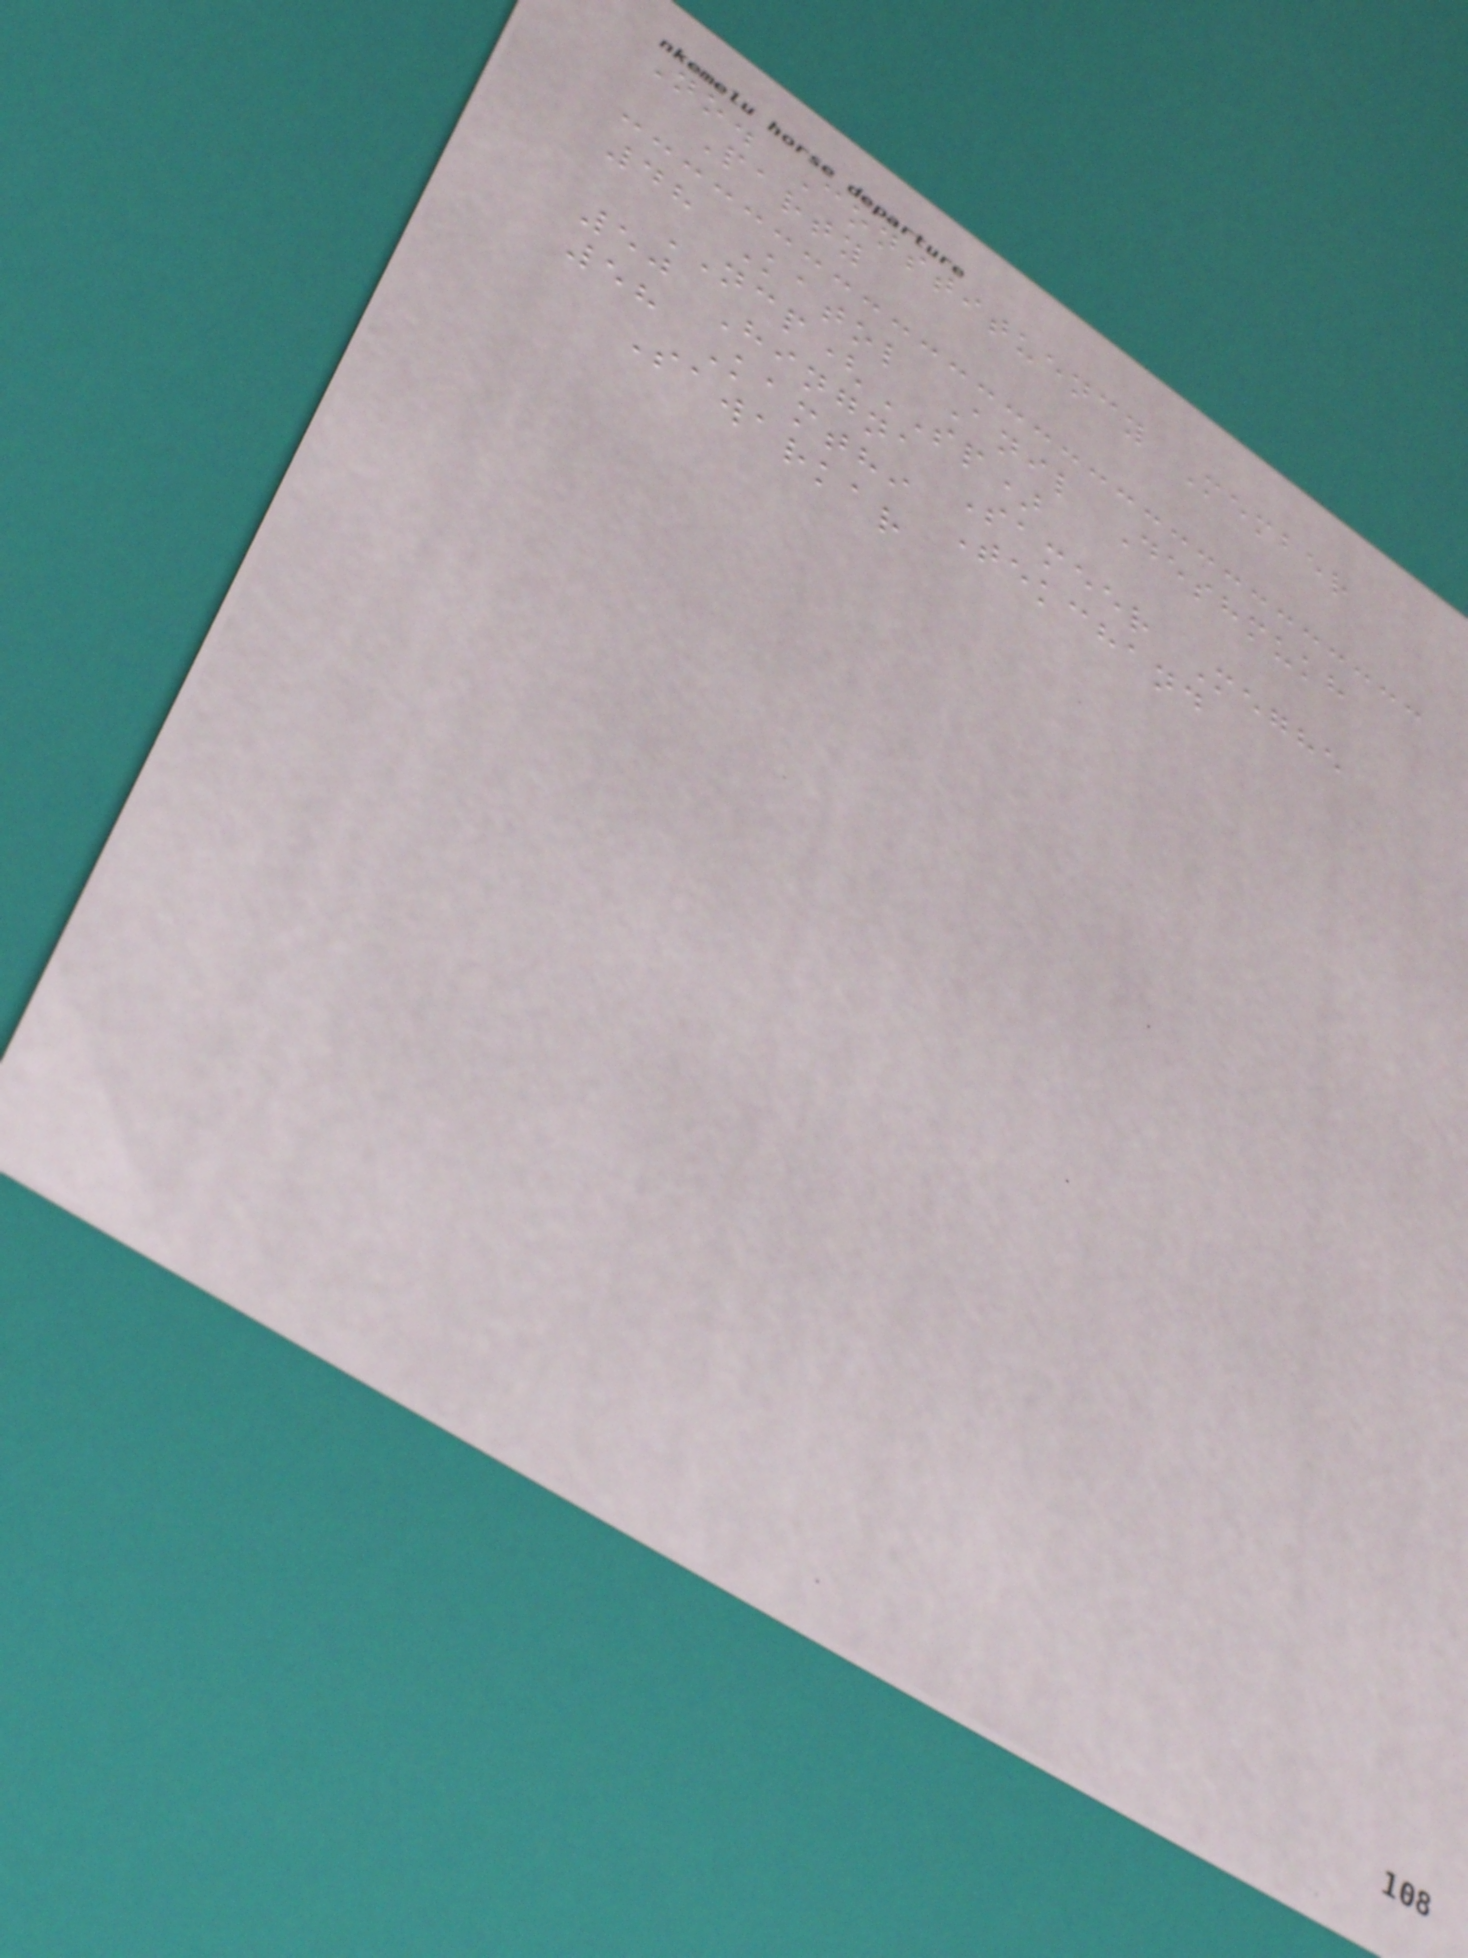No. Constituency Member
Party
48 Katol Anil Deshmukh
NCP(SP)
50 Hingna Sameer Meghe
58 Kamthi Tekchand
Sawarkar
